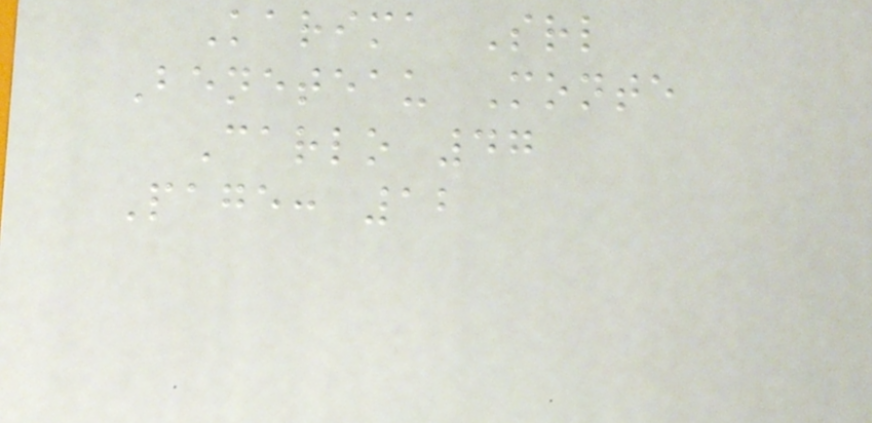Karima Srl
Beneteau Monte
Carlo 47
Page: 12
